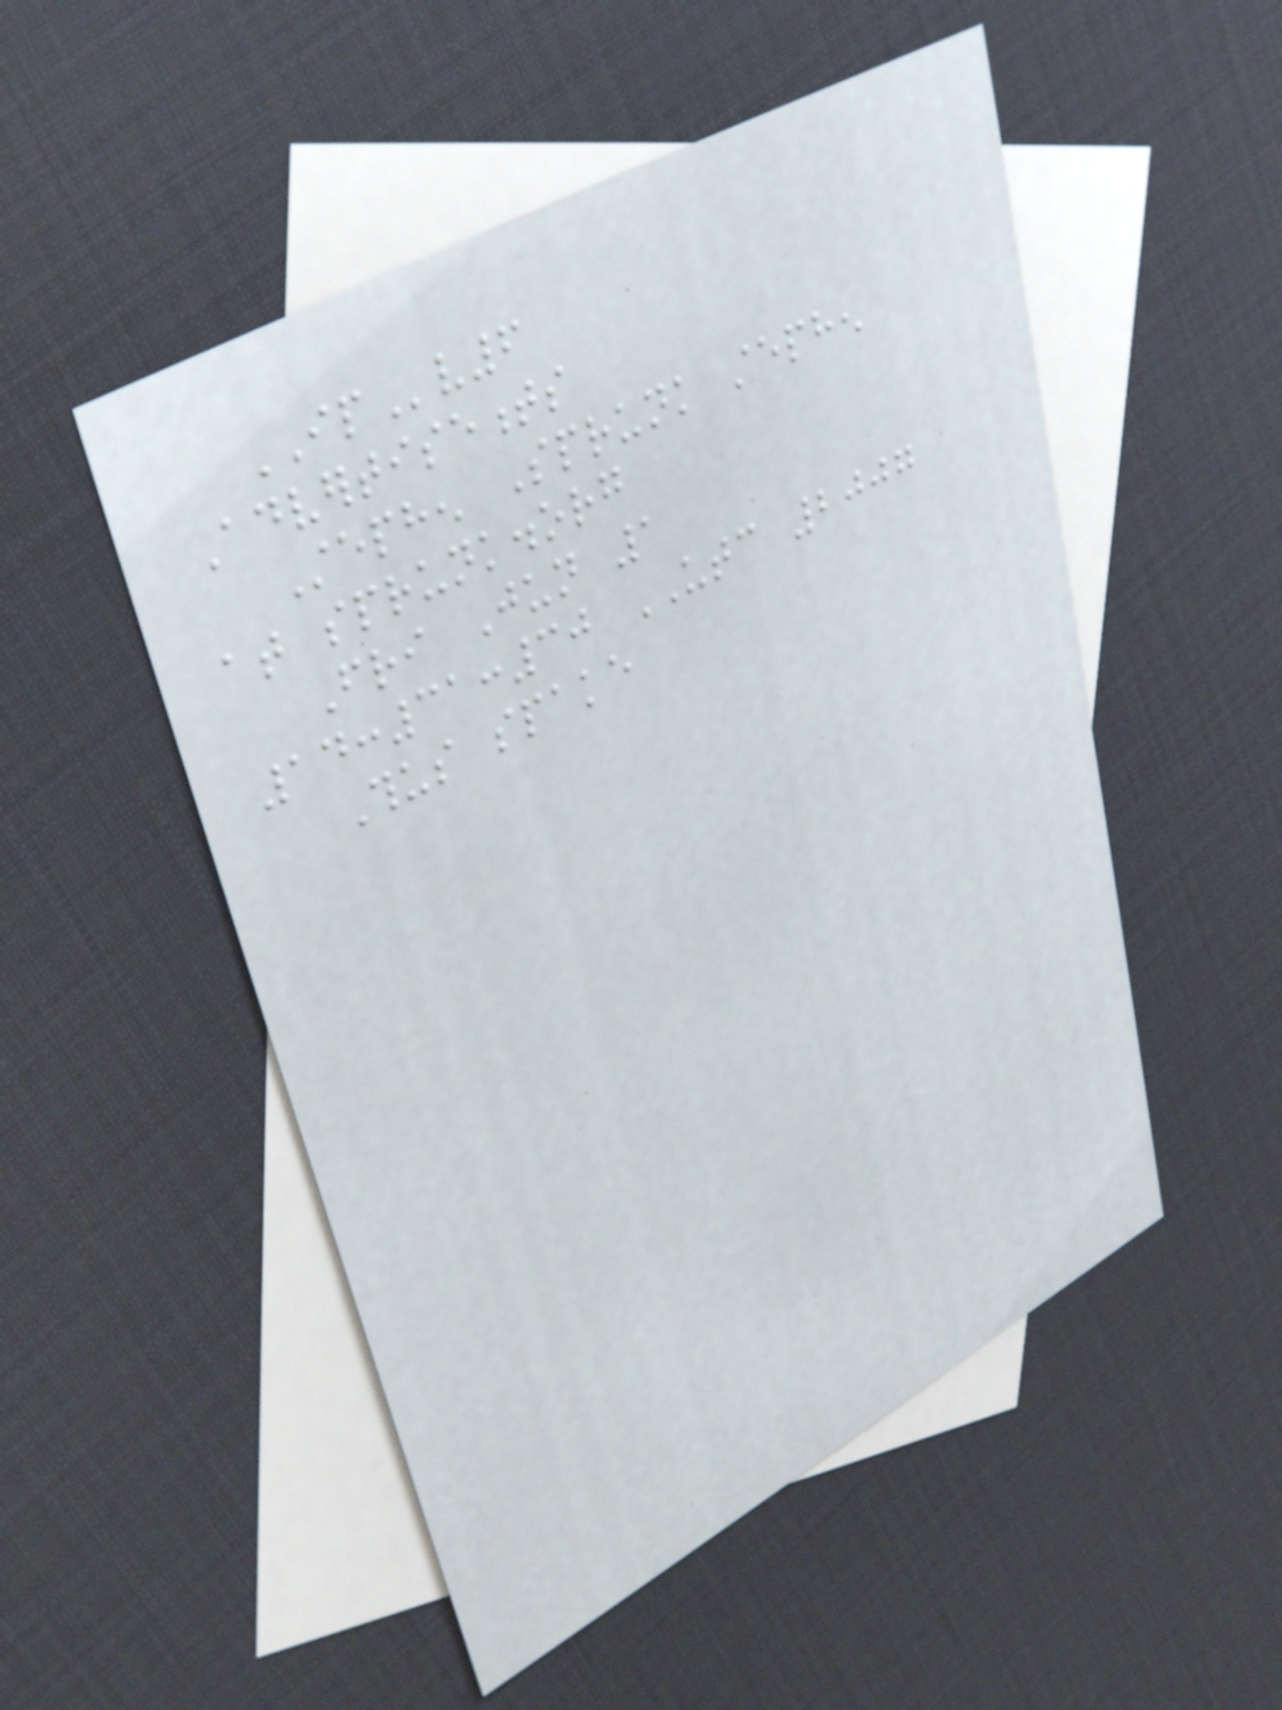IPv6
Advertisements
Stephen Sprunk stephen
at sprunk.org
Fri Jun 1
14:31:30 UTC 2007
Thus spake
